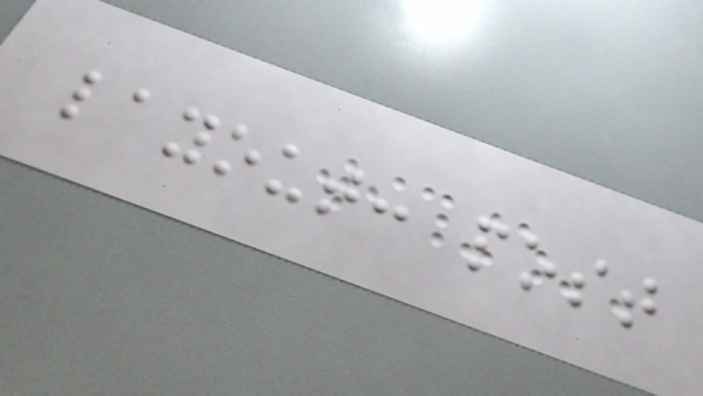layout: post
